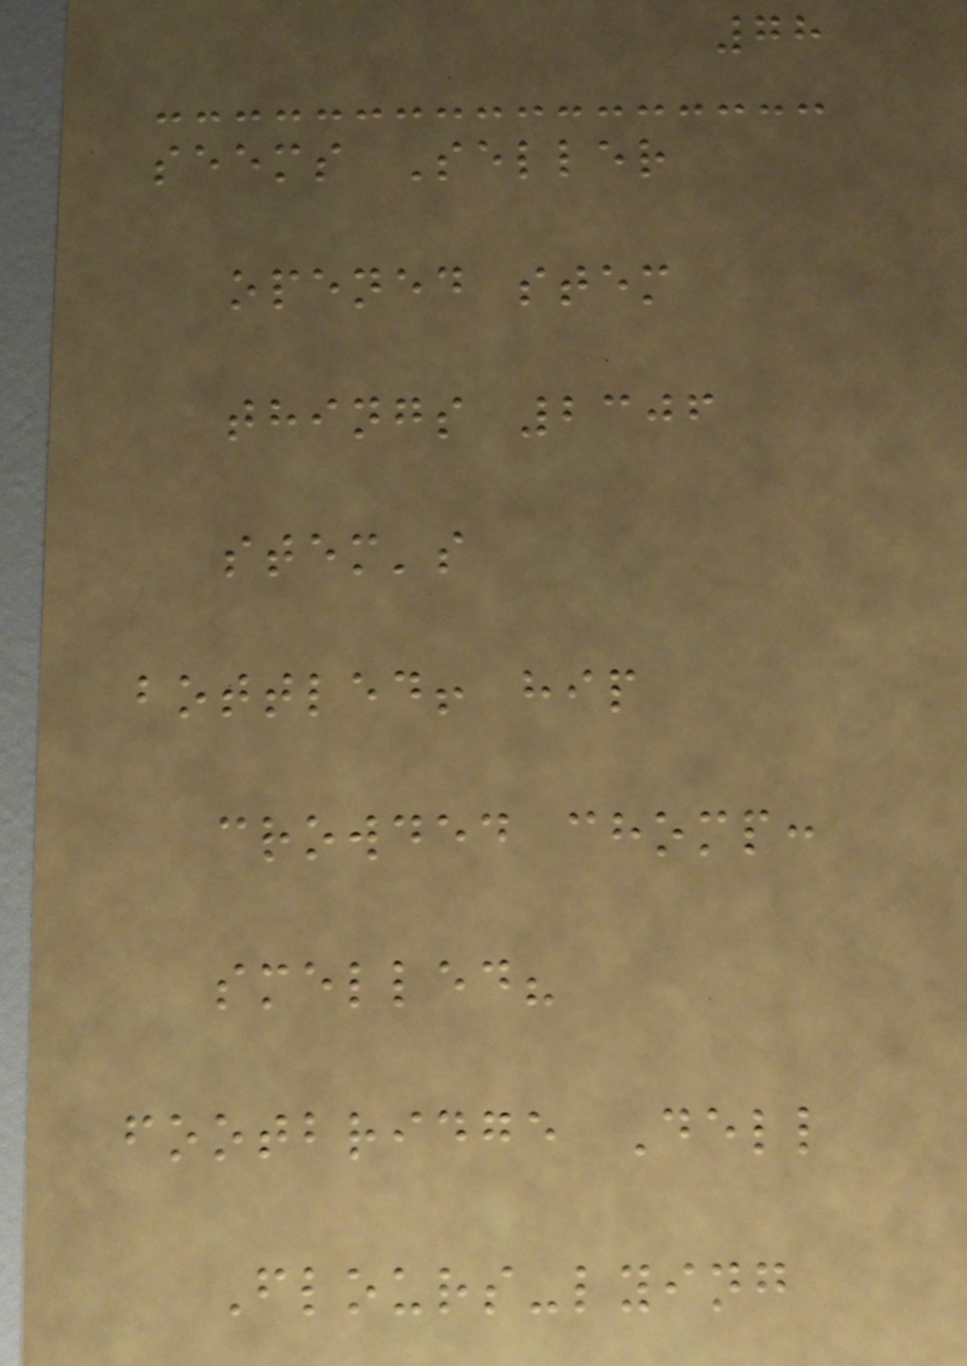78
seems Seller
opened stem
things 2306
stem's
bottled! hip
crowded chomp:
smelled?
footbridge Dell
Flours-lying
